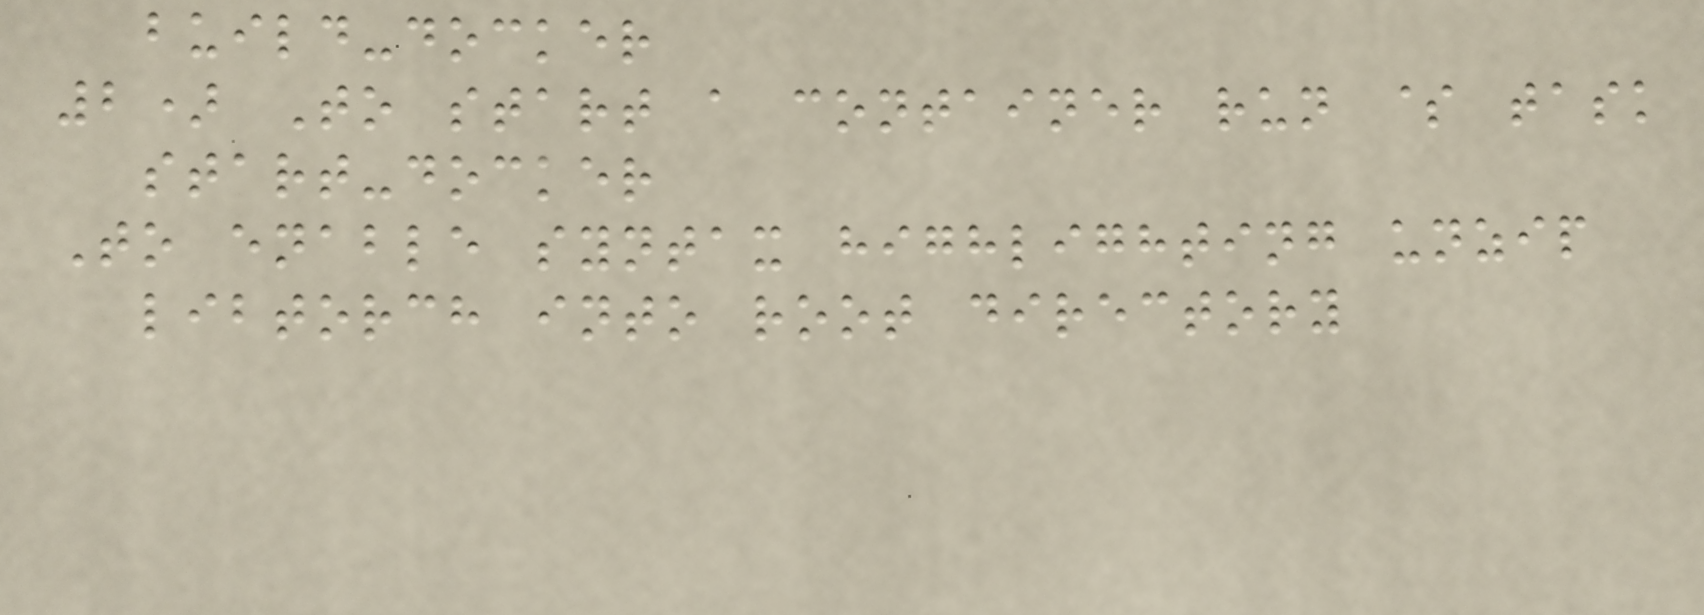build-docker
2) To start a container run $ task
start-docker
To enable syntax highlighting unzip
libtorch into root directory
